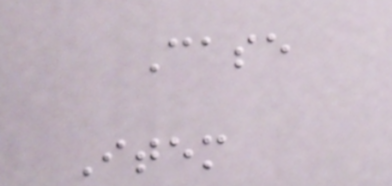Case
Item
